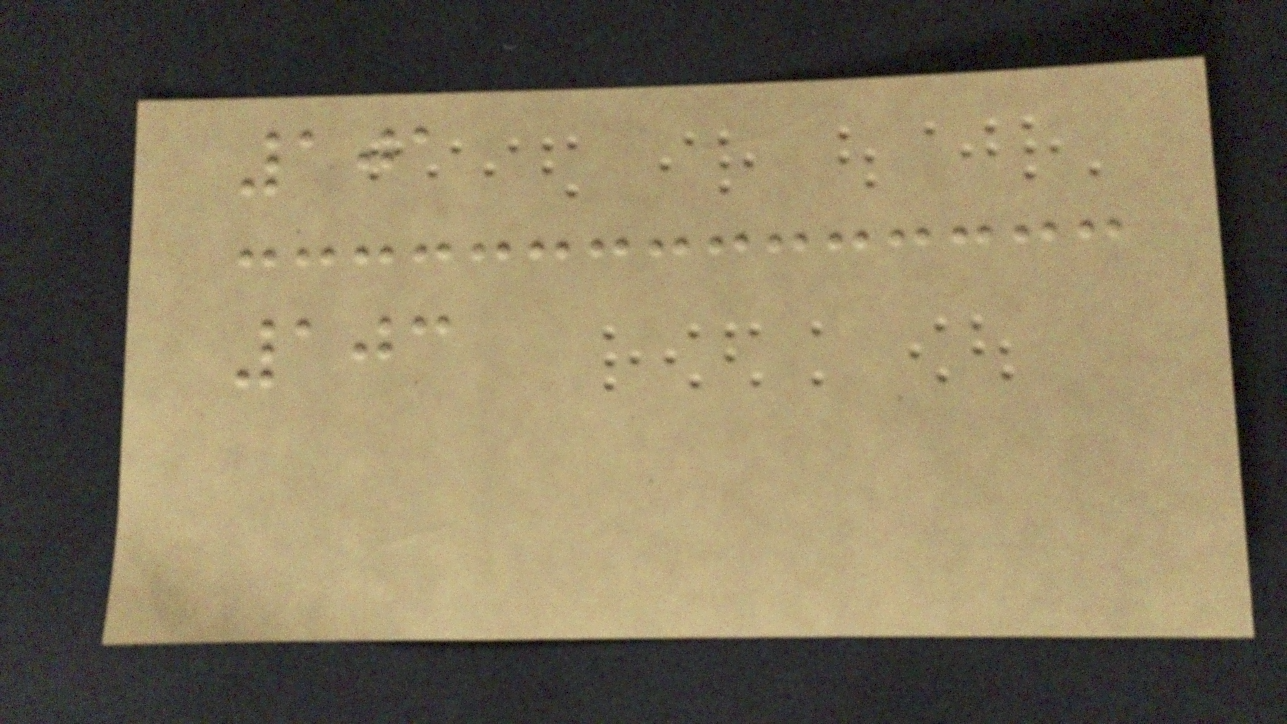101
103
